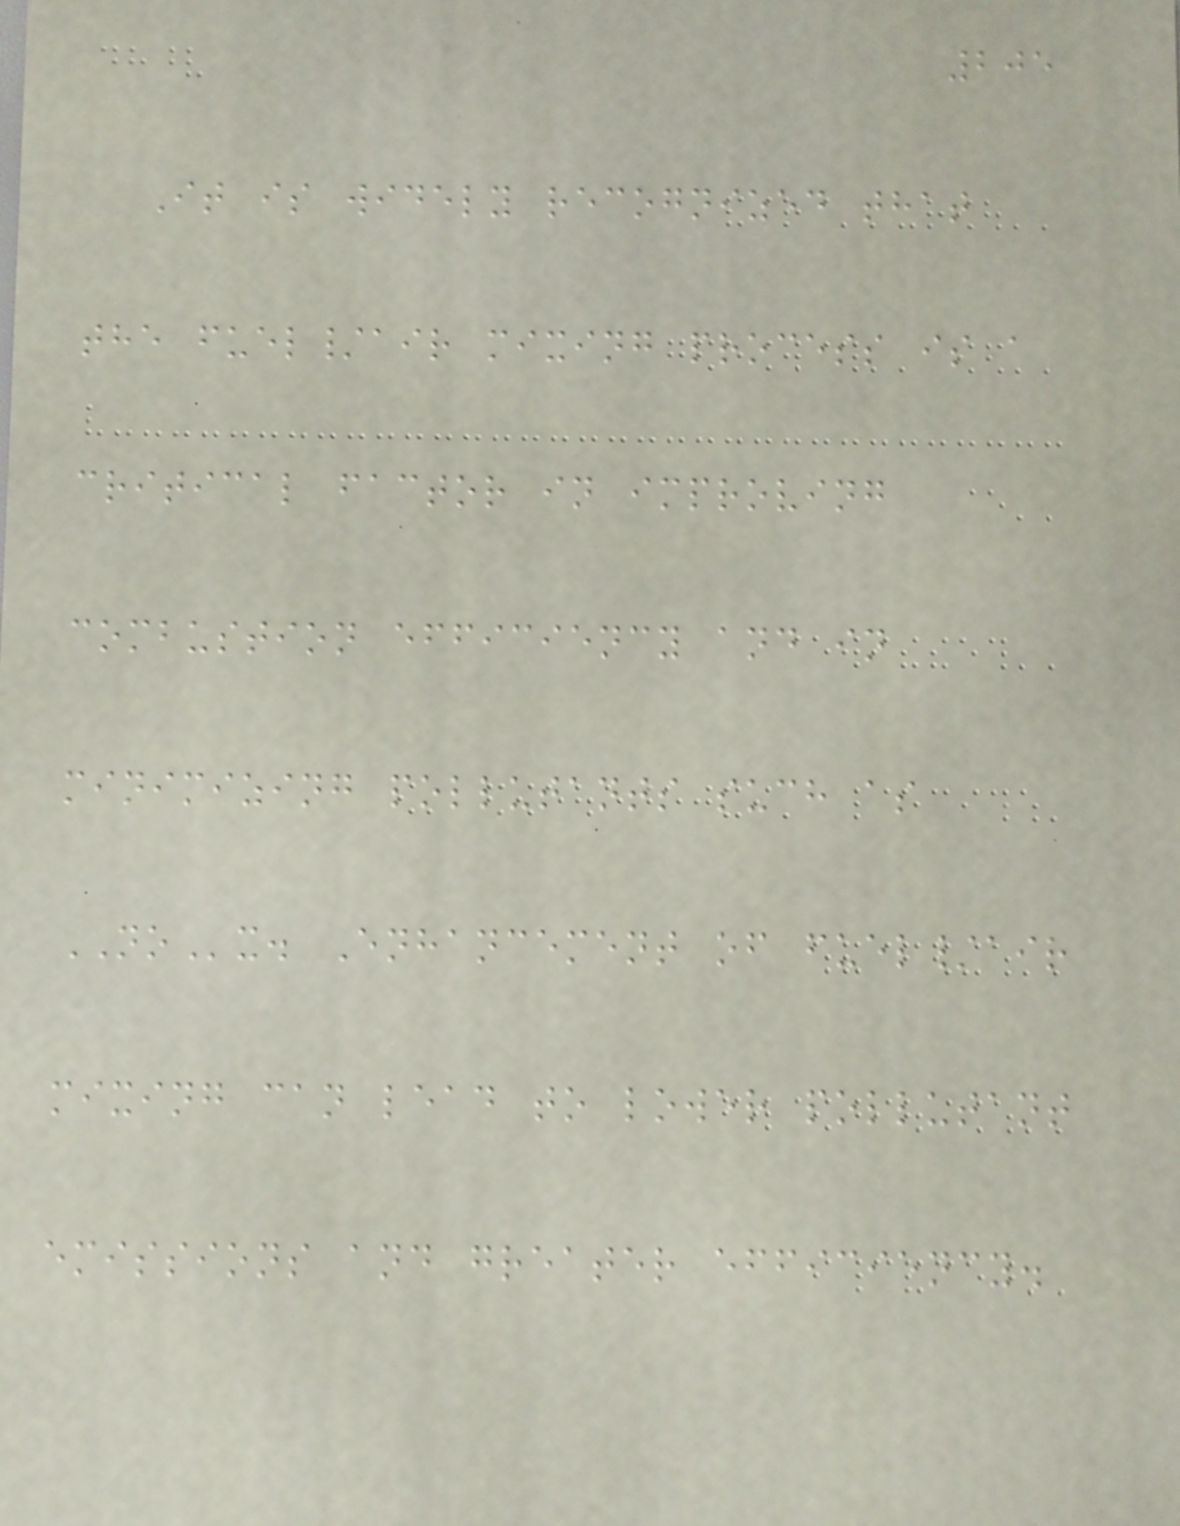205
It is widely recognized that
the fuel/air mixing process is a
critical factor in improving
combustion efficiency and in
minimizing pollutants such as
NOx. Enhancement of fuel/air
mixing can lead to lower pollutant
emissions and greater efficiency.
